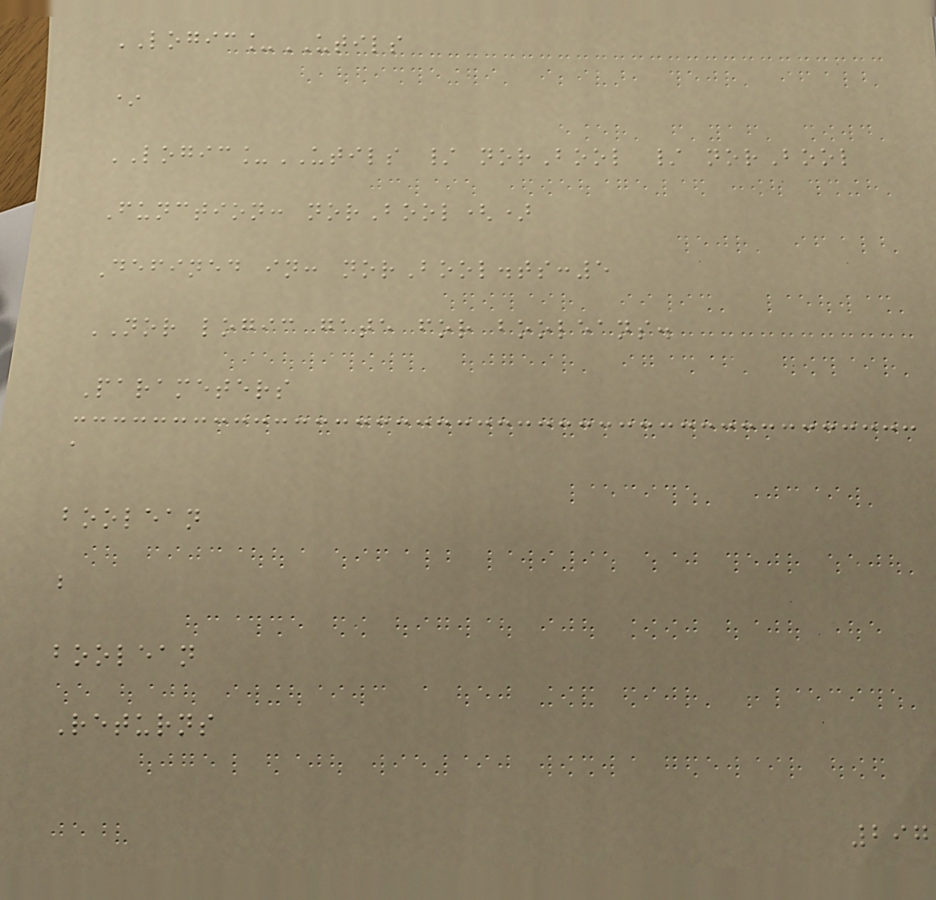LOGIC_UTILS
*
LOGIC_UTILS / norBool / norBool
Function: norBool()
Defined in: norBool.ts:5
NOR logic gate for booleans.
Parameters
a
boolean
b
boolean
Returns
297
